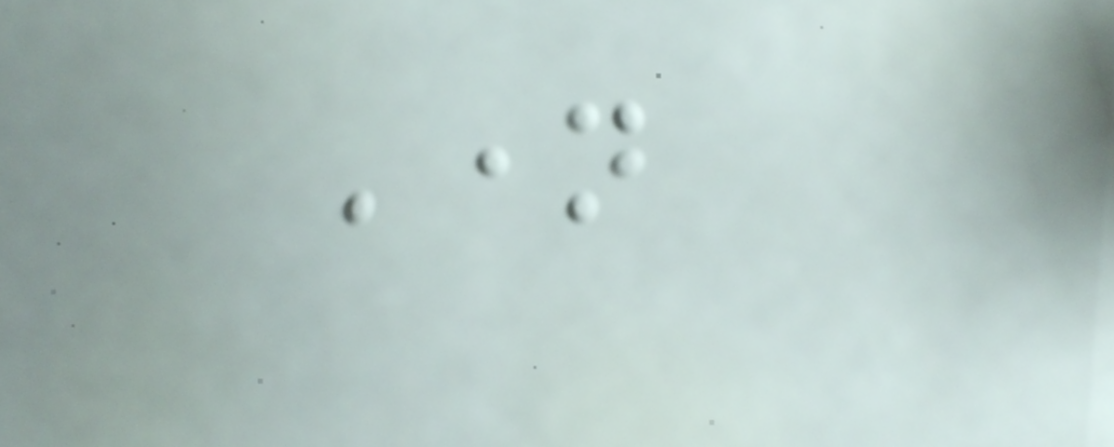Name
